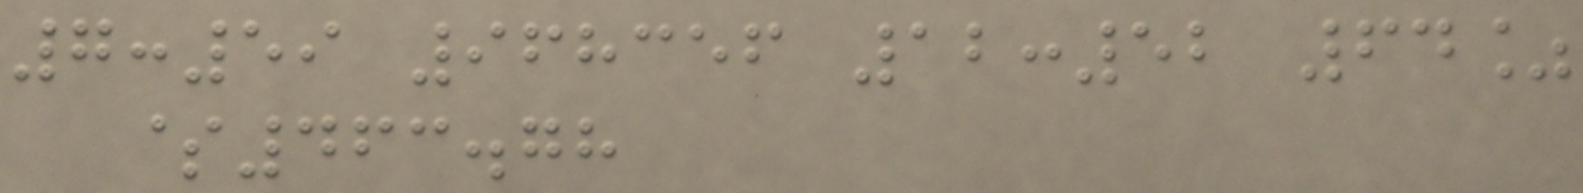7:59 968356 12:52 64%
$463.78
